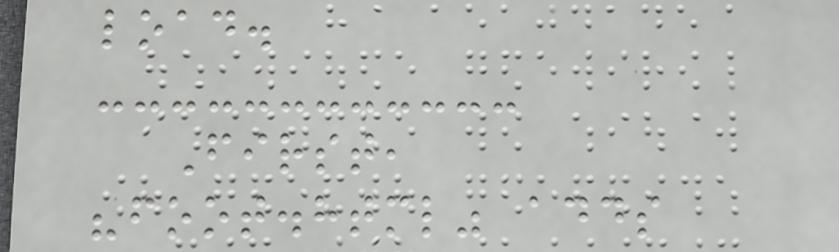load.
First,
"foot.html" adds
